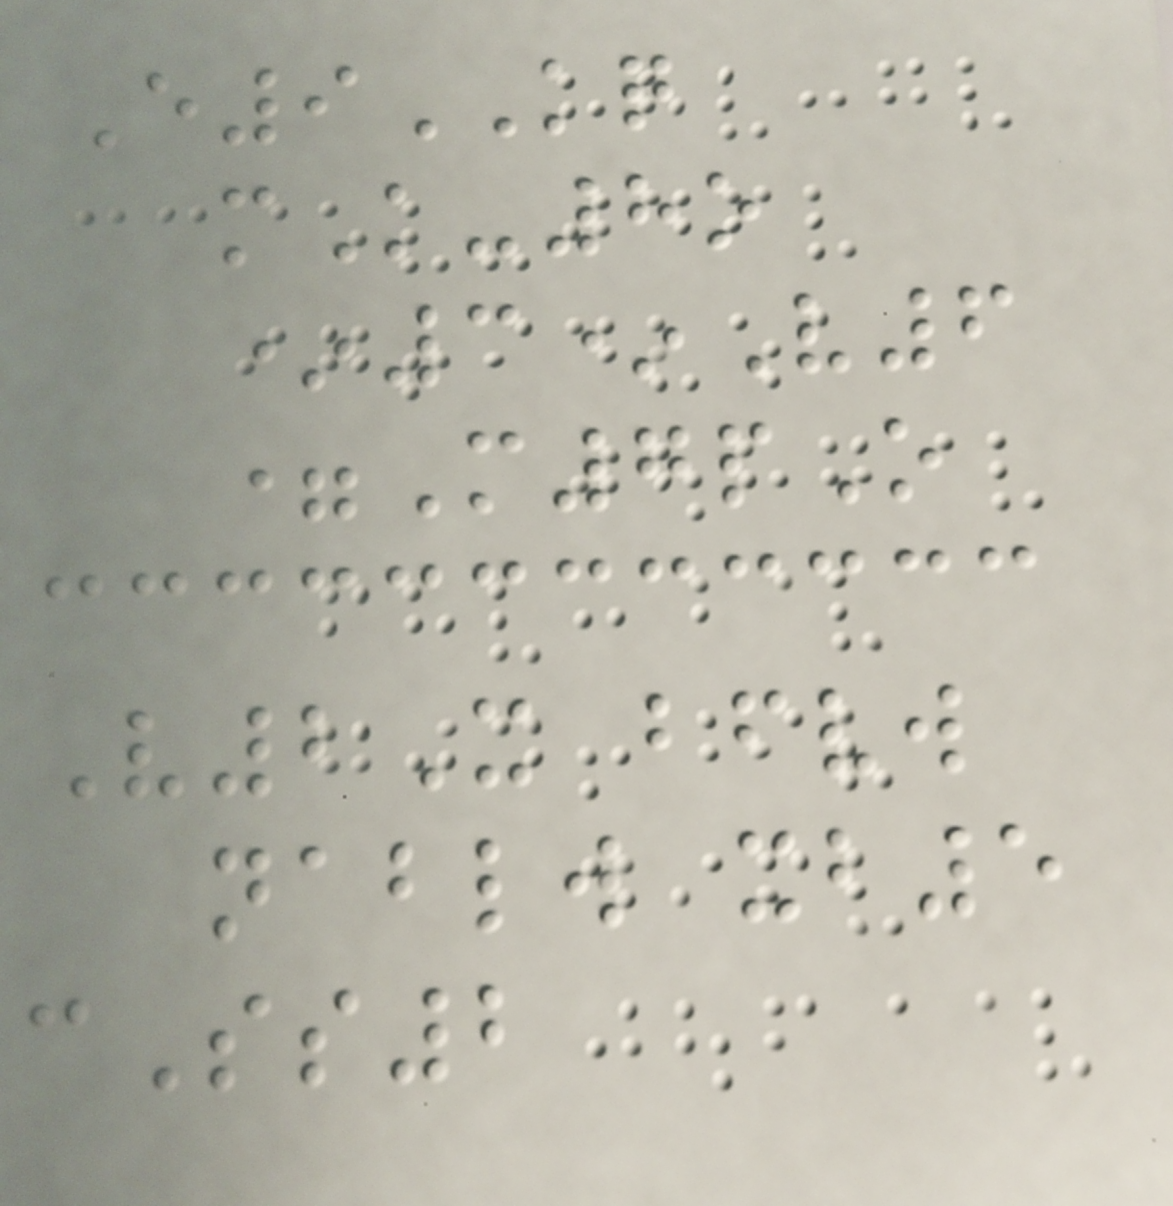E9KQ
mK-8o
*3*V6
=M7pO
V2X bfvw
nablw xb5
cSs2
